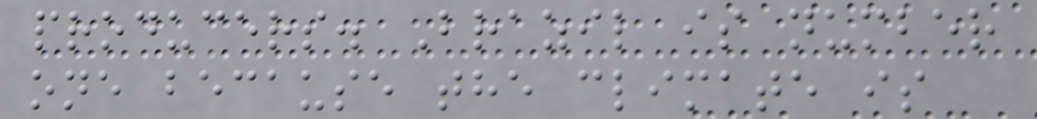producers. Brazil is number
one because the climate is
